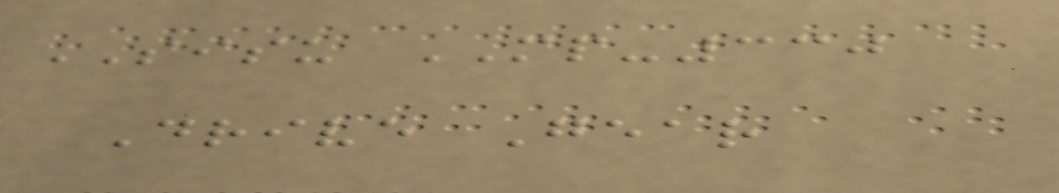SISU MP-330
Drive Gear
